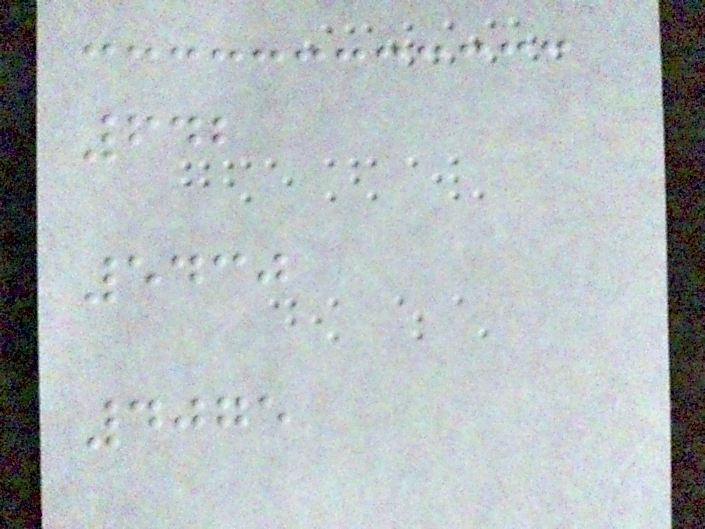642
5430
4075
